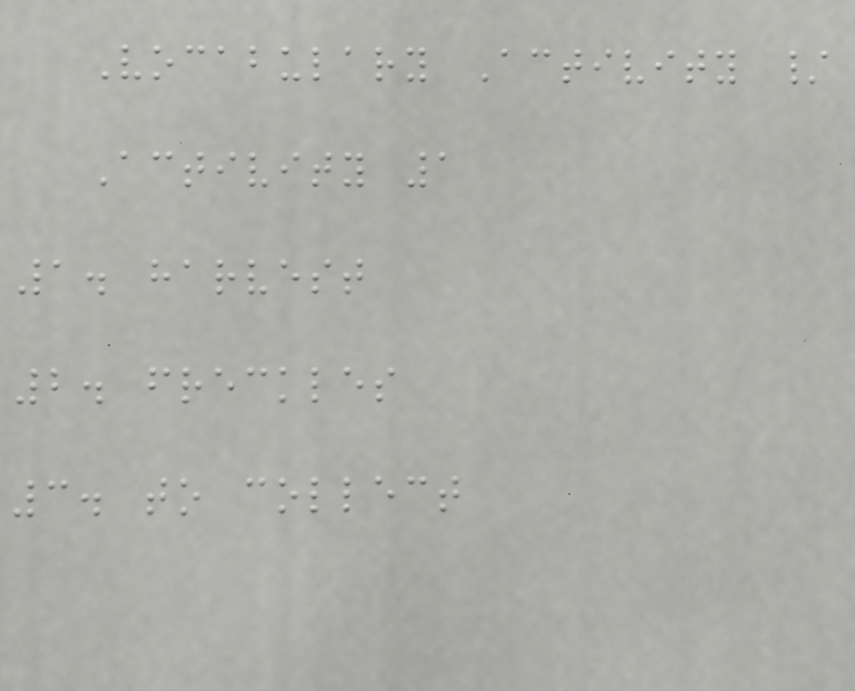Vocabulary Activity /
Activity 1
1. harvest
2. freckles
3. to collect
